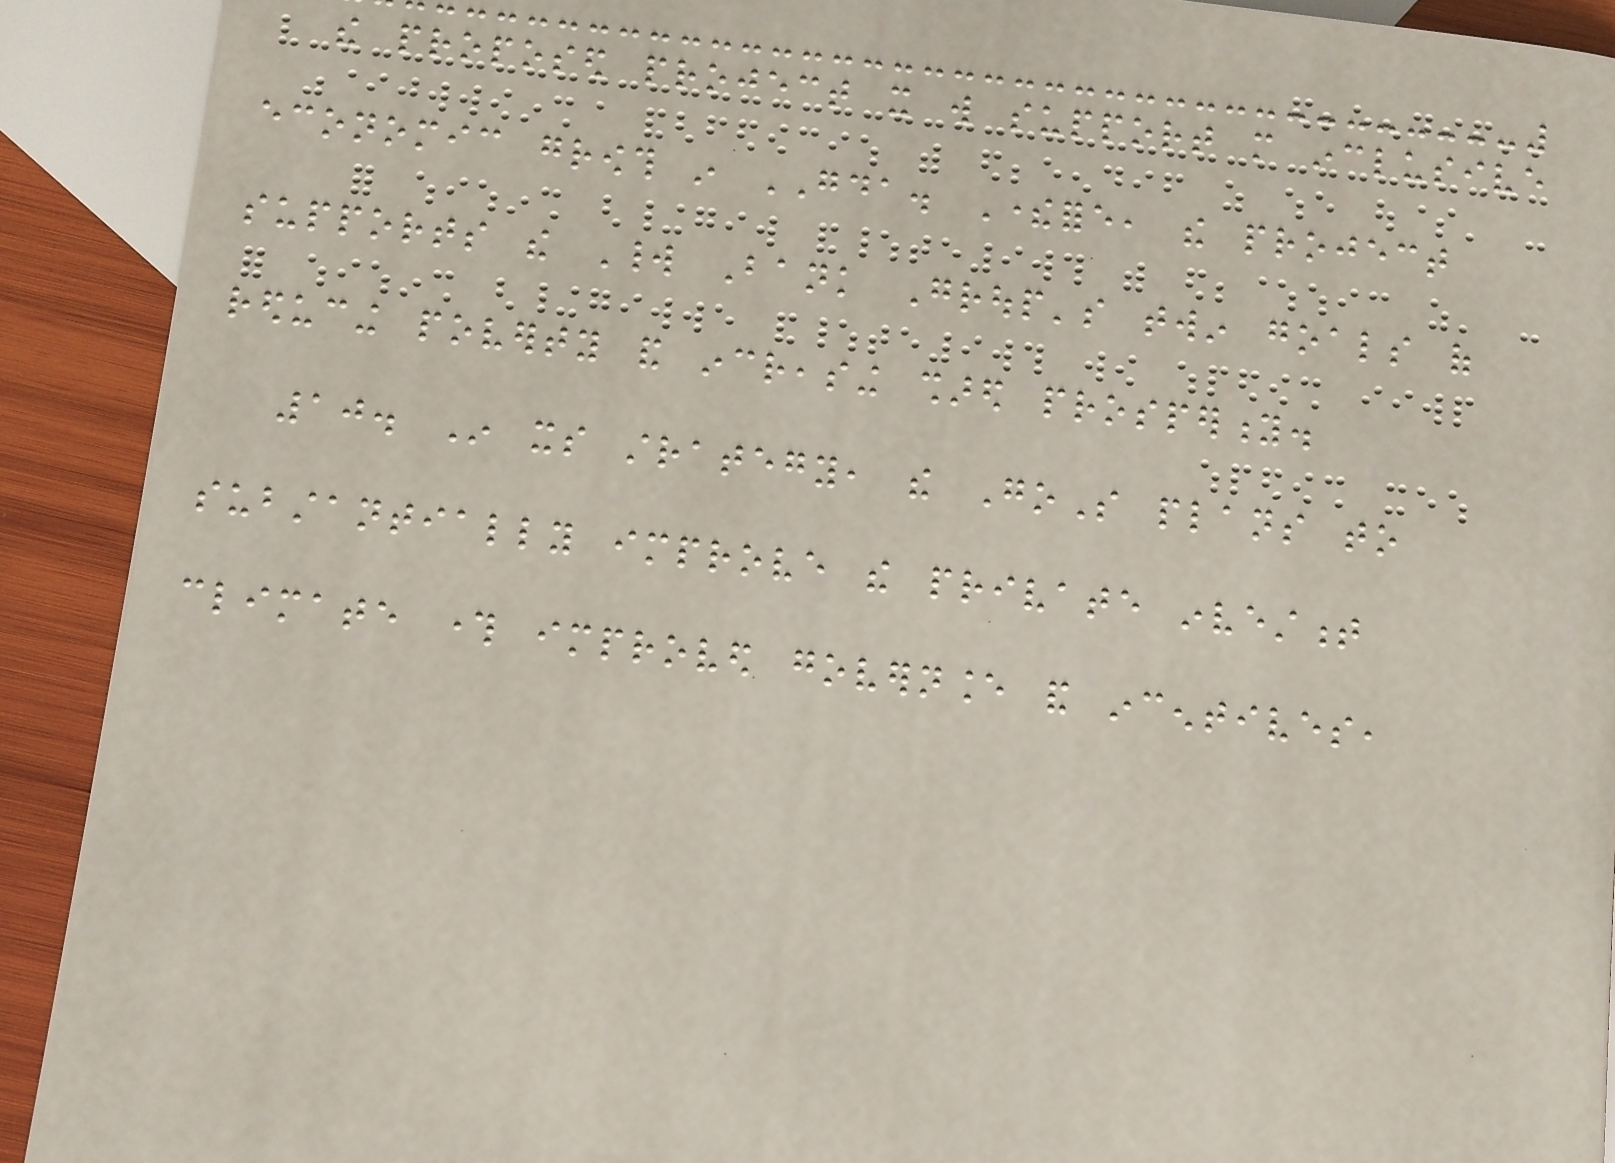the proposed project it will support more inclusive
economic growth in GDA. Therefore, the project
supports the World Bank Group's twin goals of
reducing poverty and increasing shared prosperity.
10. In its strategy, the GoS plans to
substantially improve the private investment
climate through improved governance and incentives,
